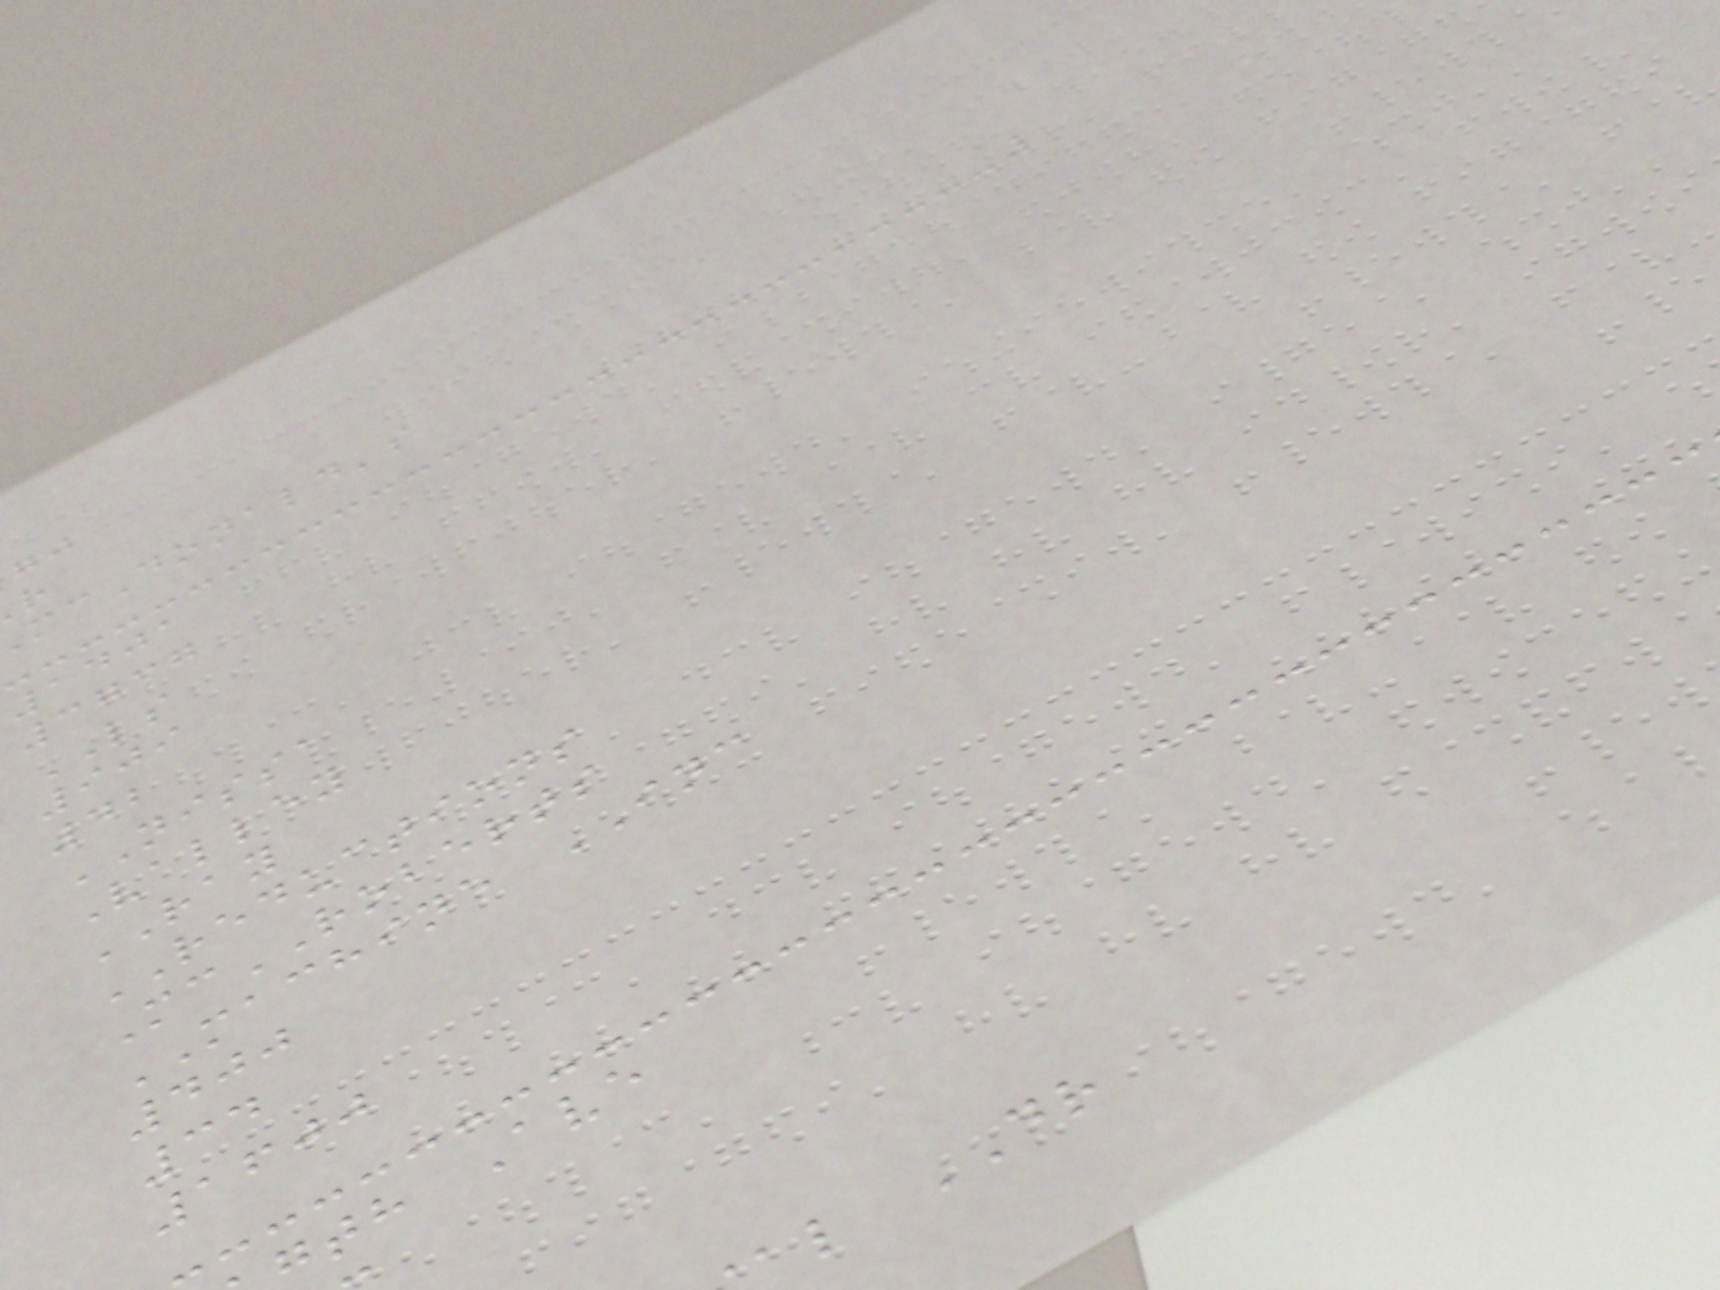cDonald's
1401
3737
LS
909
42
NISSA
Valley
RAY
REDUCTIONS
McROBERTS
MACHINE INC
400
34
1600
gth Ave
al DR
